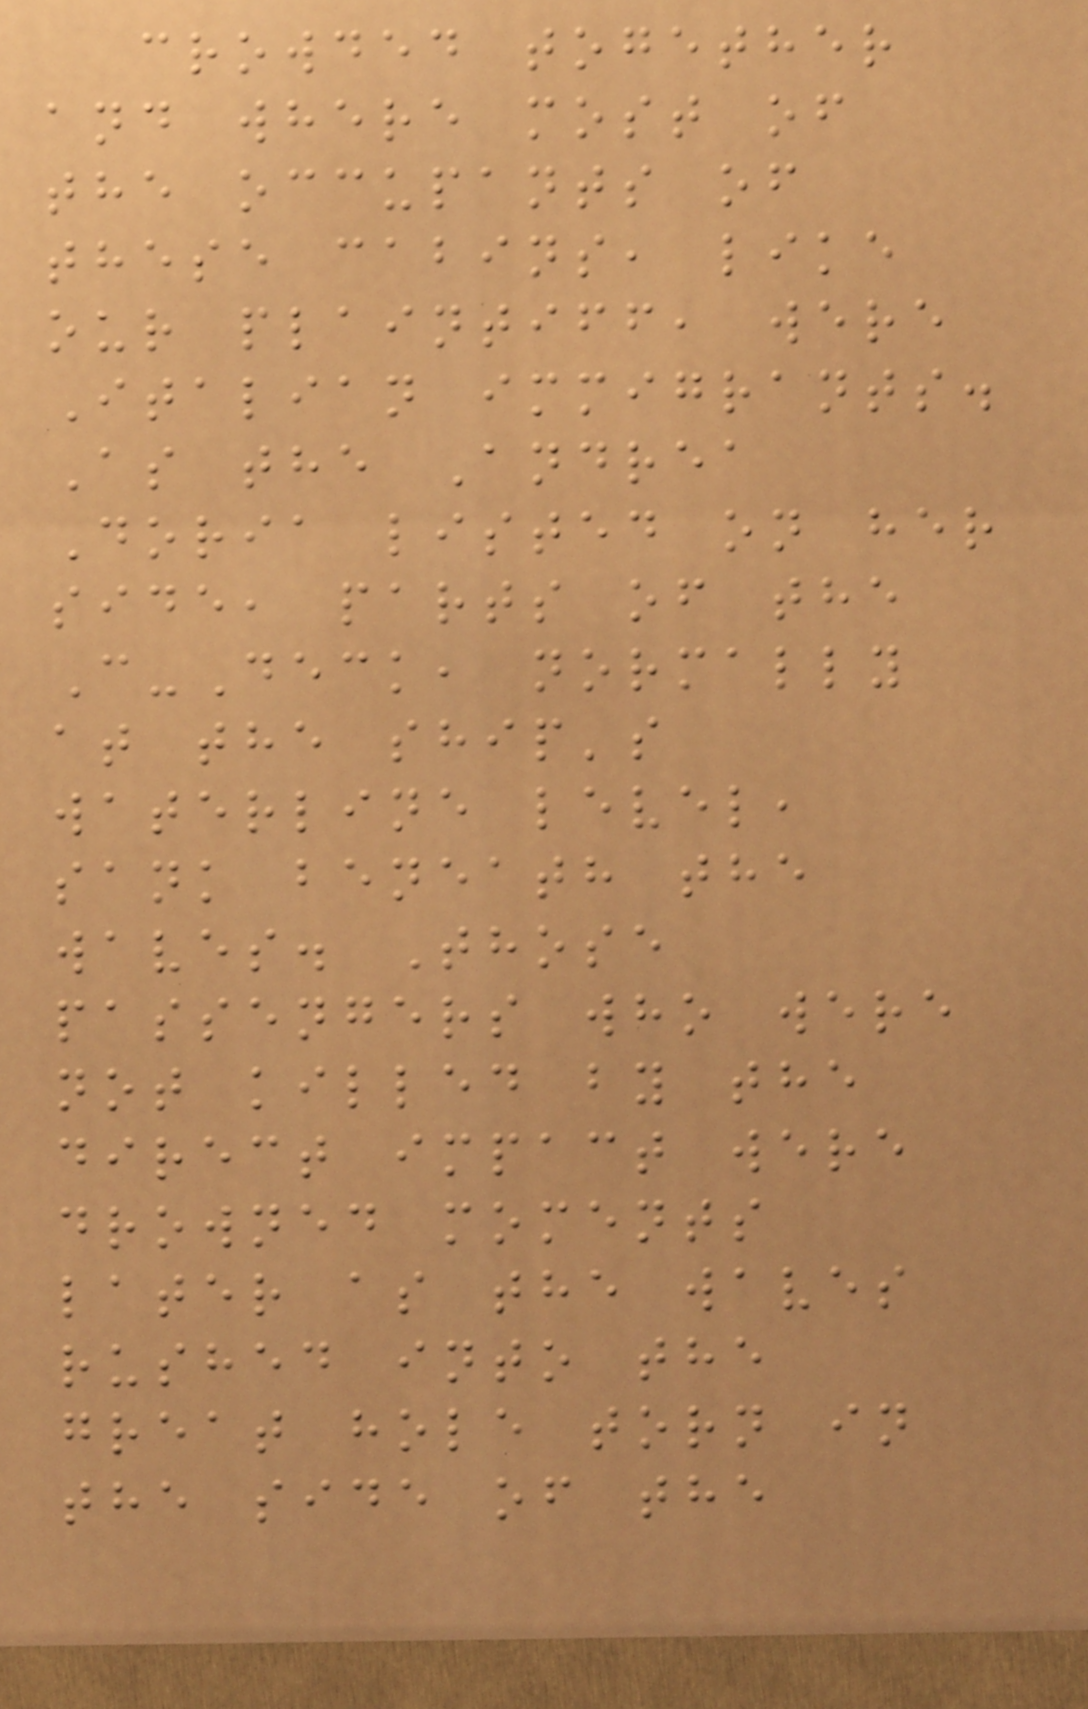crowded together
and where most of
the occupants of
these cabins, like
our plaintiff, were
Italian immigrants.
As the Andrea
Doria listed on her
side, parts of the
C-Deck, normally
at the ship's
waterline level,
sank beneath the
waves. Those
passengers who were
not killed by the
direct impact were
drowned moments
later as the waves
rushed into the
great hole torn in
the side of the
